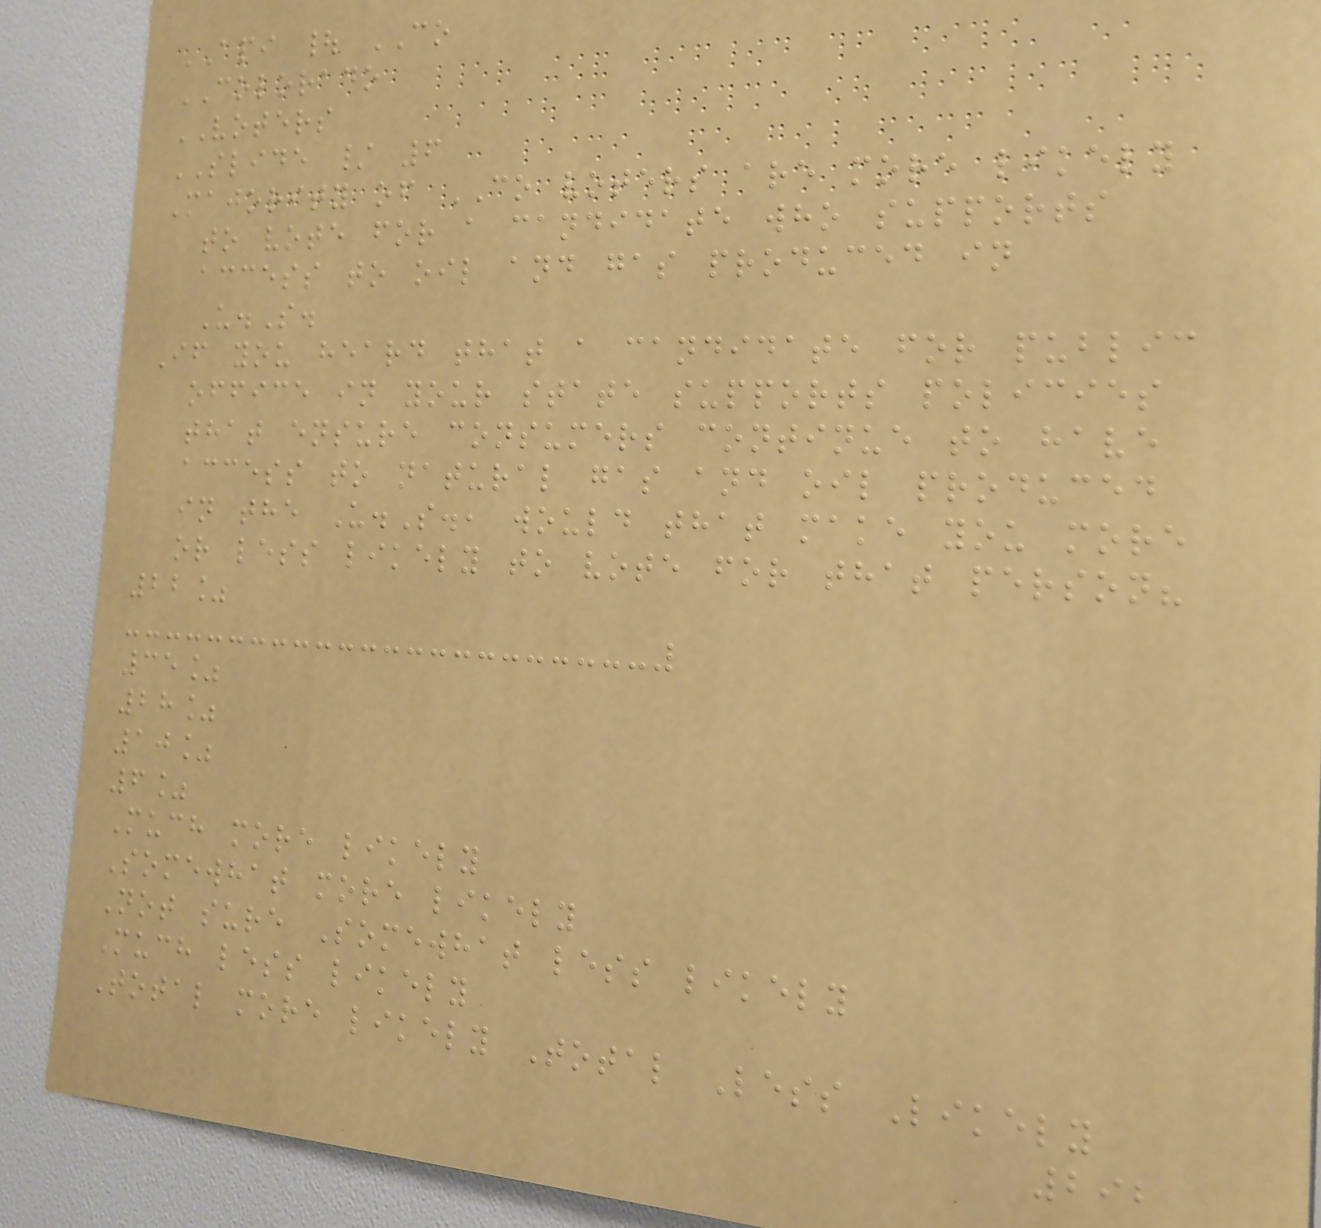API | CO
COLORADO
VOTERS
SLIDE / 6
Majority of CO voters are more likely
to vote for a candidate who supports
access to oil and gas produced in
U.S.
If you heard that a candidate for public
office in your state supports policies
that ensure consumers continue to have
access to natural gas and oil produced
in the U.S., would that make you more
or less likely to vote for that person?
22%
35%
28%
10%
6%
Much more likely
Somewhat more likely
Not sure Somewhat less likely
Much less likely
Total more likely Total Less Likely
292
